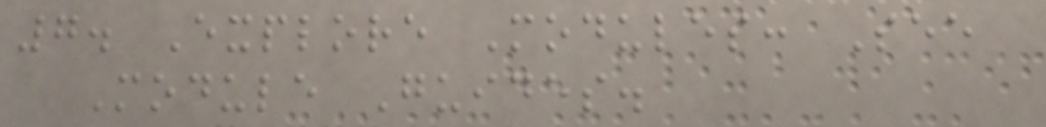7. Explore Modules: See
Module Guides.
